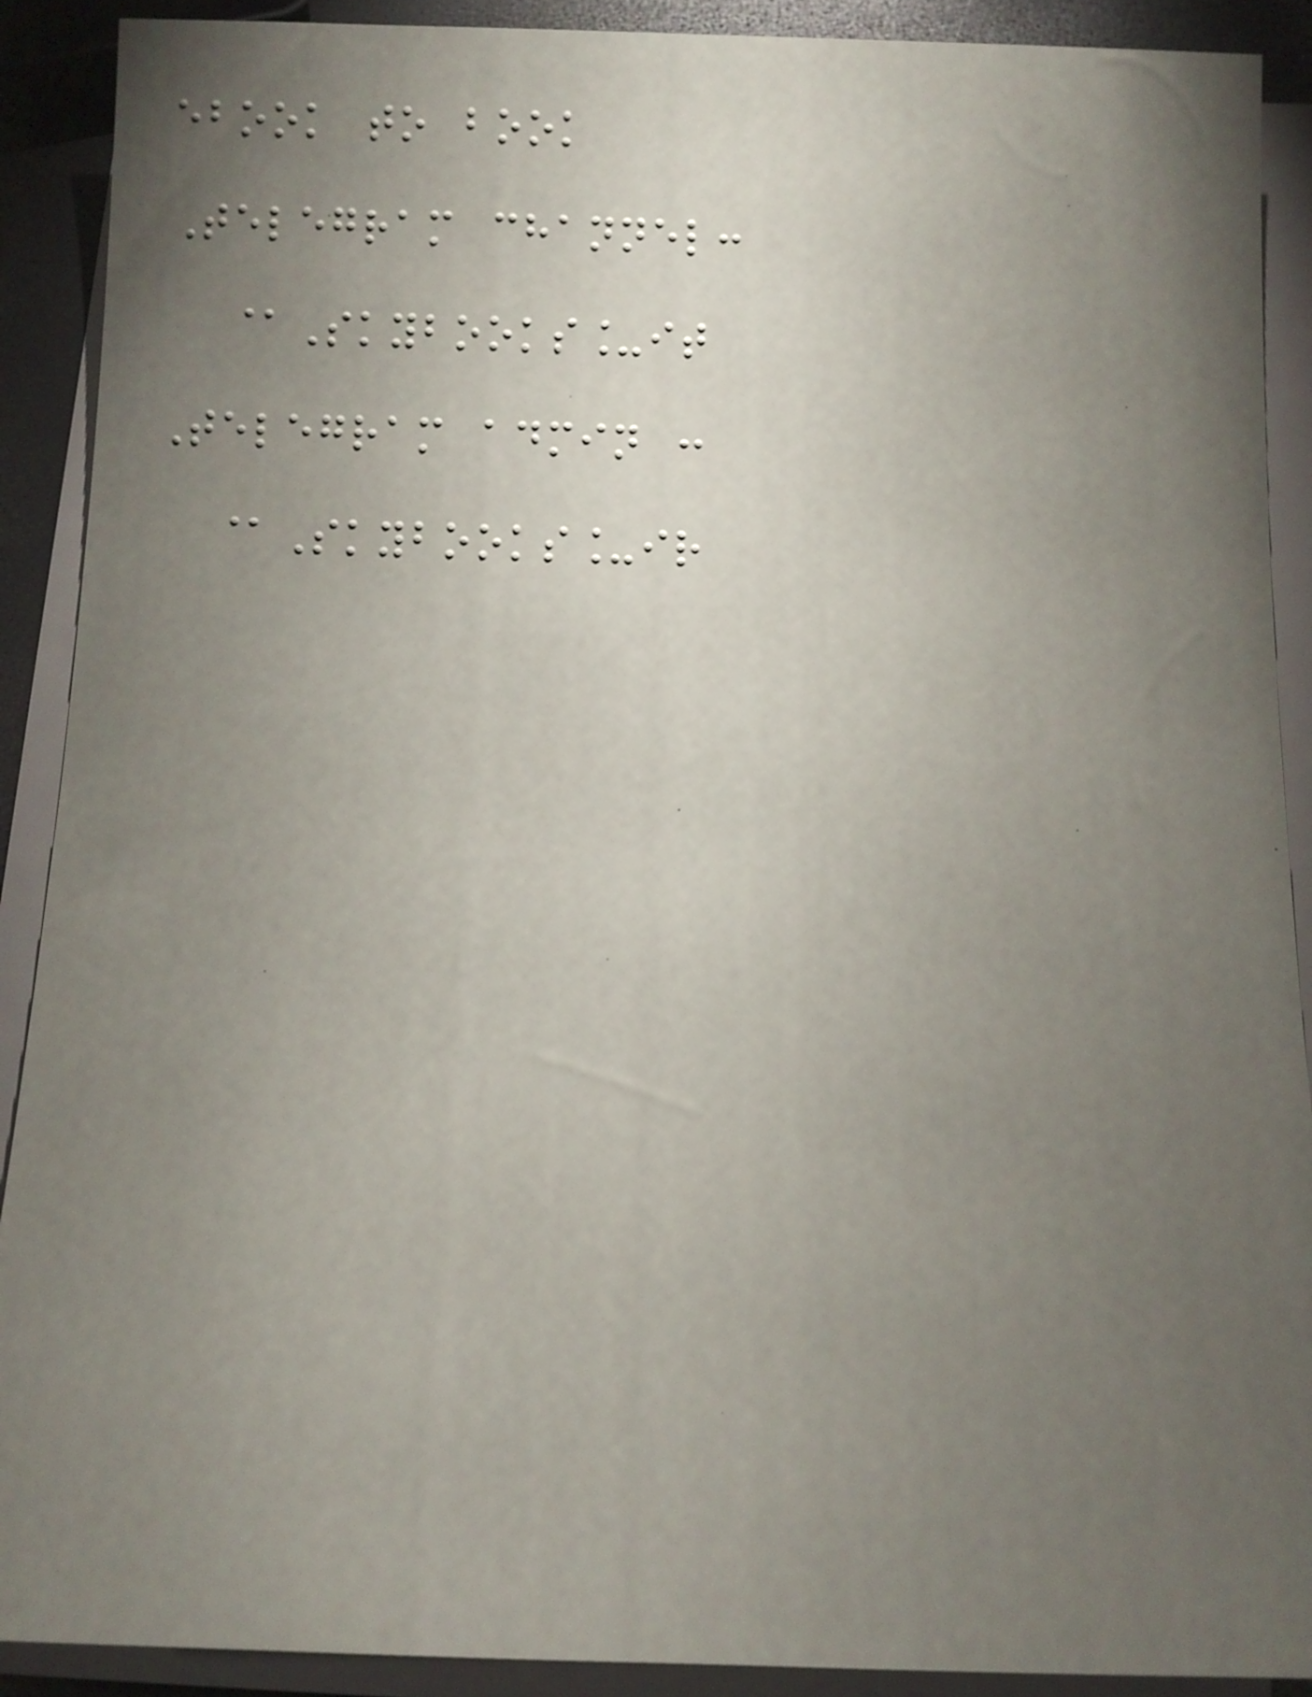ebook to book
Telegram channel:
@Skybooks_it
Telegram admin :
@Skybooks_ir
